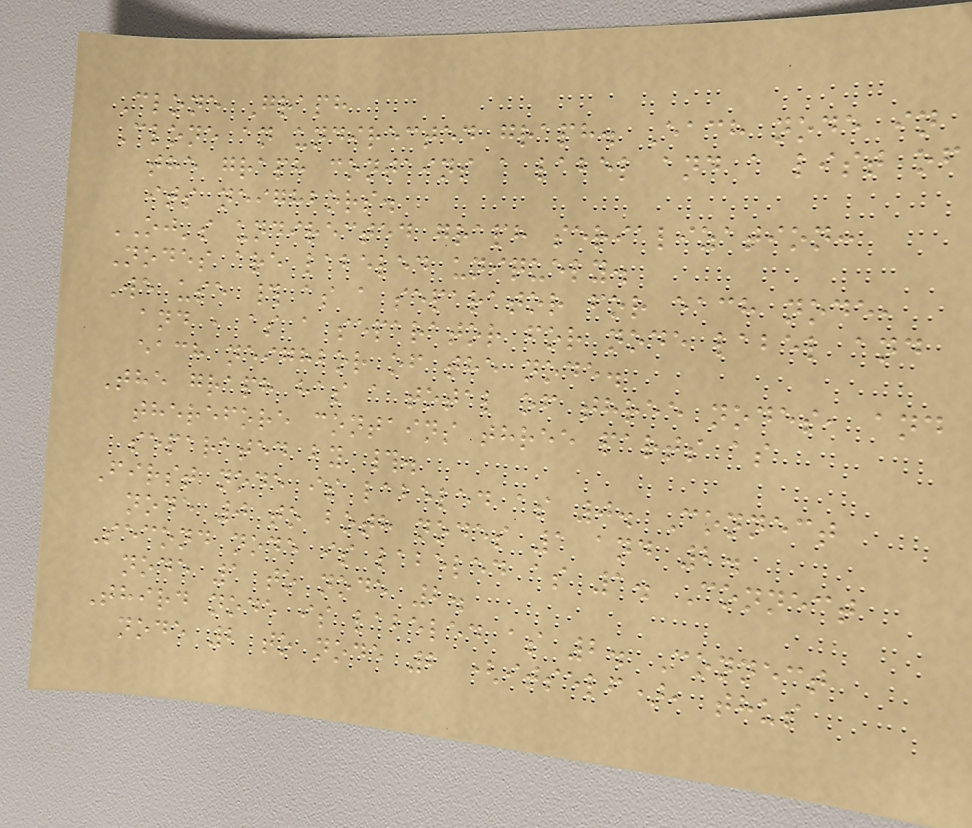Clone Graph
Clone an undirected graph. Each node in
the graph contains a label and a list of
its neighbors.
OJ's undirected graph serialization:
Nodes are labeled uniquely.
We use # as a separator for each node,
and , as a separator for node label and
each neighbor of the node.
The graph has a total of three nodes, and
therefore contains three parts as
separated by #.
First node is labeled as 0. Connect
node 0 to both nodes 1 and 2.
Second node is labeled as 1. Connect
node 1 to node 2.
Third node is labeled as 2. Connect
node 2 to node 2 (itself), thus
